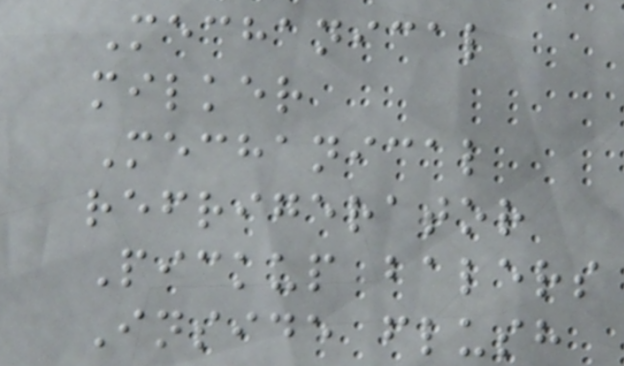Mechanical
milker
Mechanical
refrigerator
Pickup balers
Inside flush
